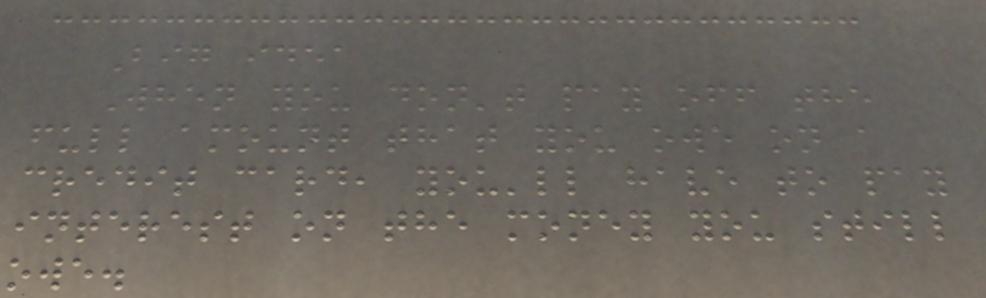Big idea
When you don't pay off the
full amount that you owe on a
credit card, you'll have to pay
interest on the money you still
owe.
